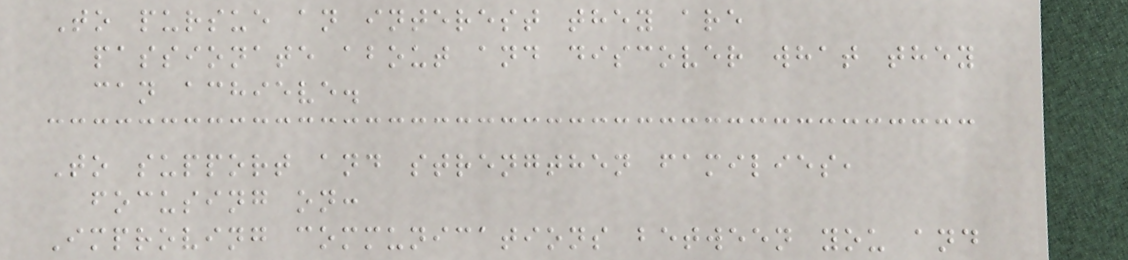To pursue an interest they are
passionate about and discover what they
can achieve.
To support and strengthen families,
focusing on:
Improving communications between you and
